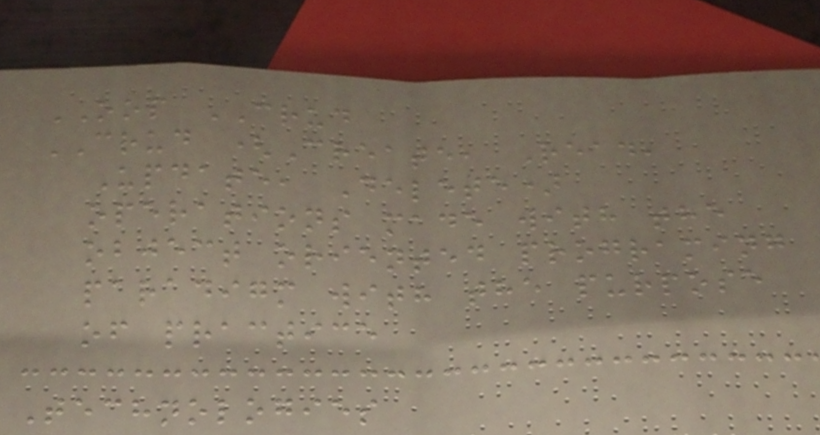OOP CRUD
CRUD (Create, Read,
Update, Delete)
operations made with the
object oriented programing
paradigm with the purpose
of practice
Technologies
